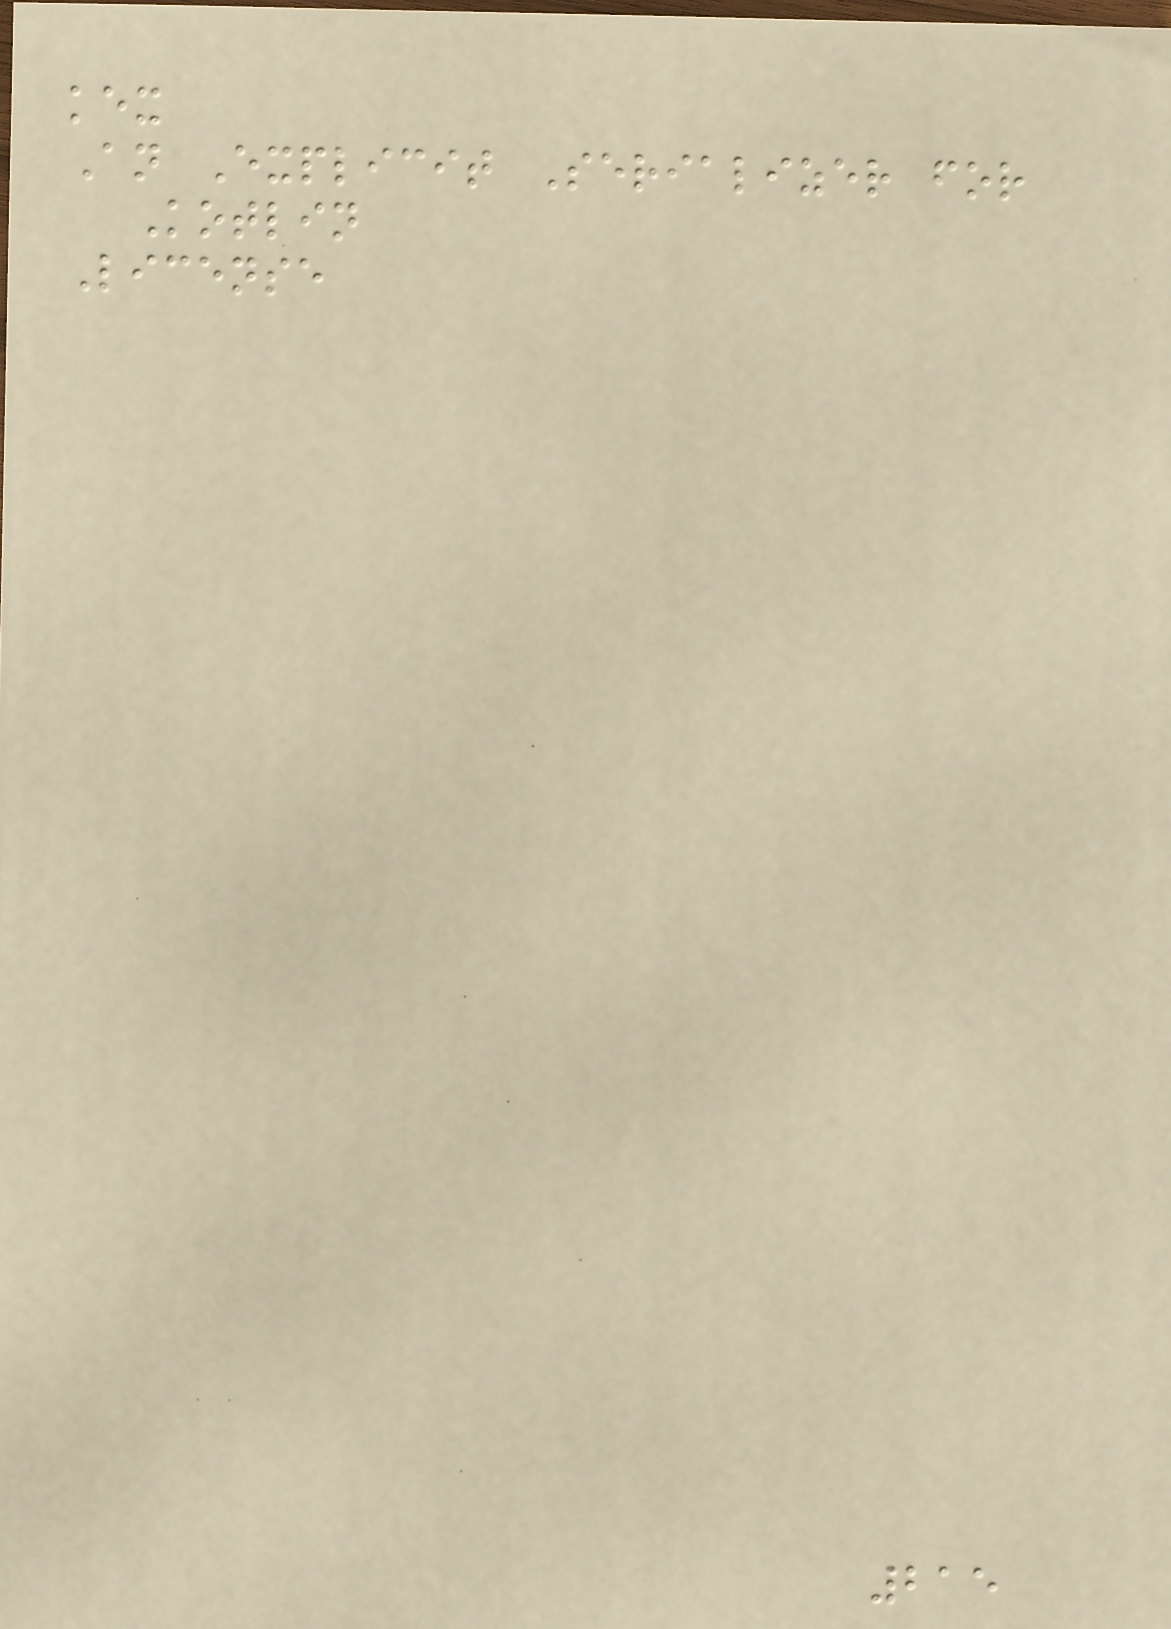kex
An Explicit Serializer for
Kotlin
License
215
